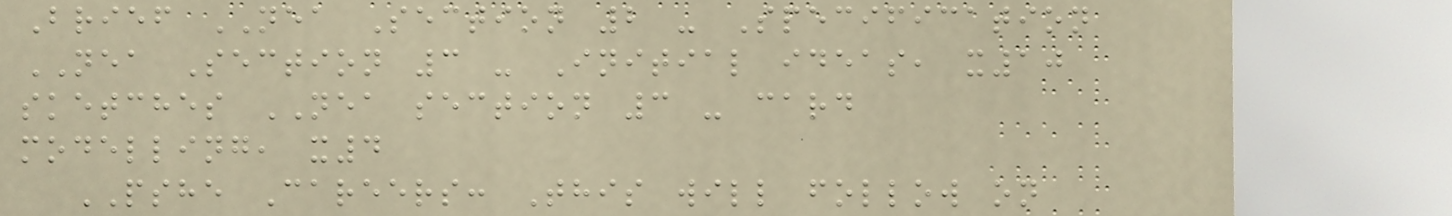Brief NEA Section 2 - Specification
NEA Section 3 - Initial ideas, x10
sketches NEA section 3 - card
modelling, x4
PSHE Careers: This will follow on
